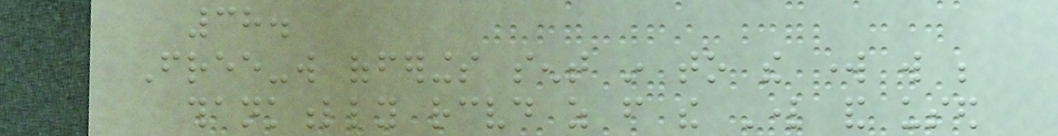38.
Free-will offerings sent in to the work will be
thankfully received as from the Lord and used
